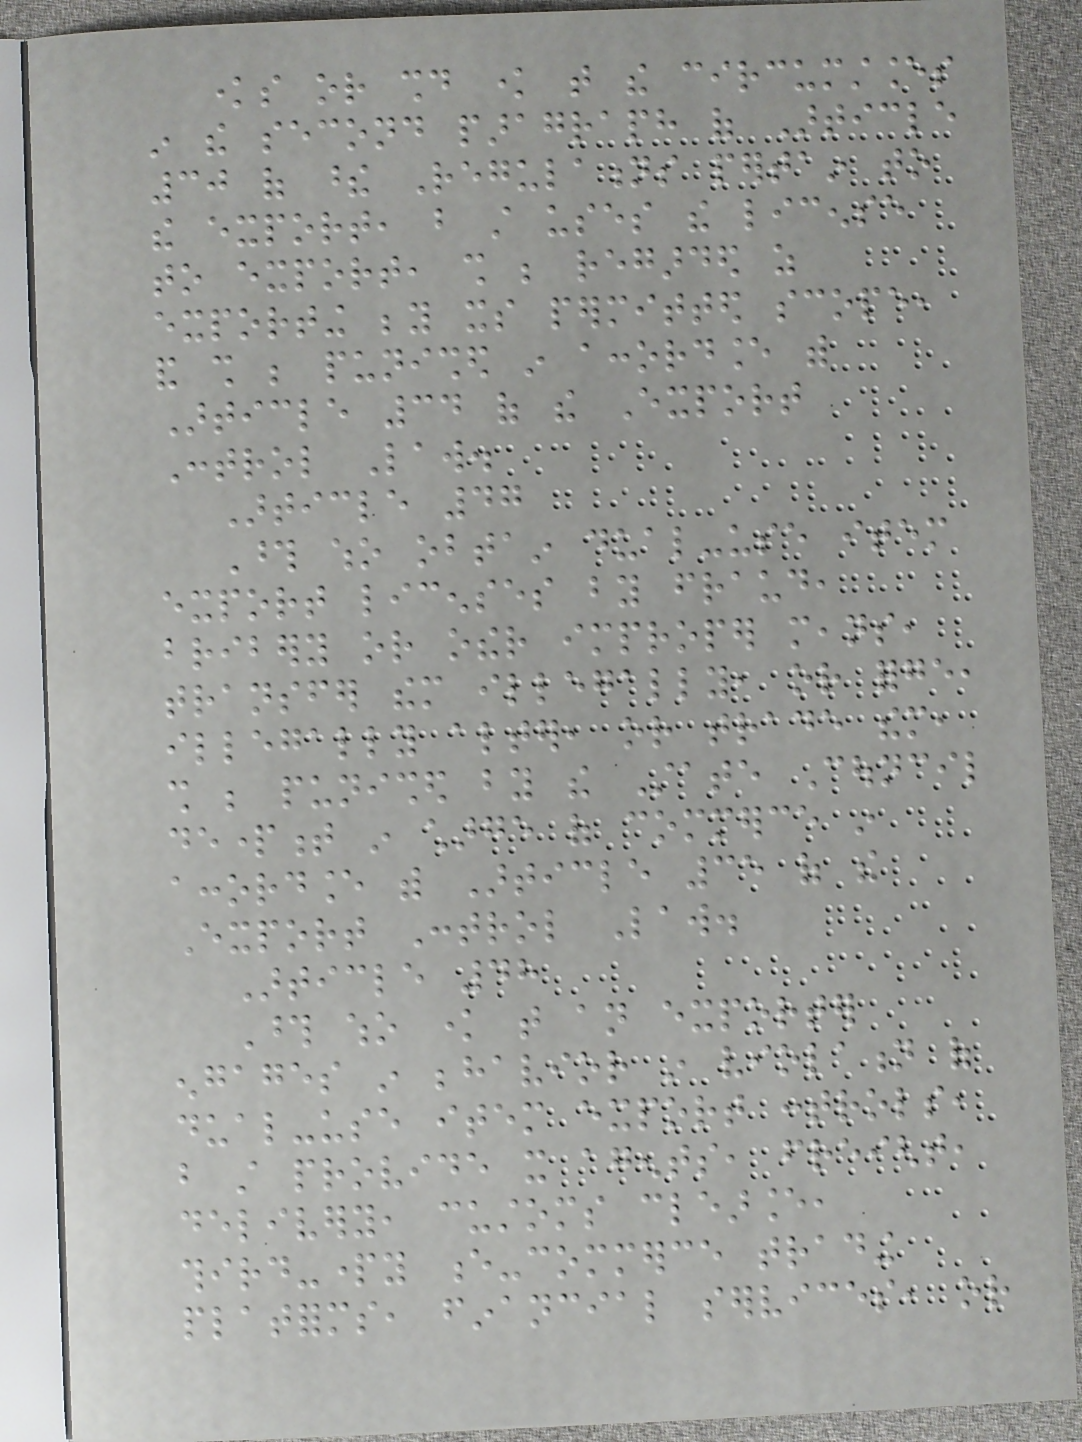knows or should know that the circumstances
in the second paragraph of Article
30 of these Regulations pertain to
the export, but still uses the license
to export, shall be regarded as
exporting beyond its permitted scope,
and shall be punished in accordance with
Article 34 of the Export
Control Law.
Article 47
Those who obtain dual-use item
export licenses by fraud,
bribery or other improper means,
transfer them illegally, or forge,
illegally alter, or trade them,
shall be punished by the State Council
department in charge of commerce in
accordance with Article 35 of the
Export Control Law.
Article 48
Those who know that an exporter
engages in behavior in violation of
dual-use item export controls,
but still provide it agents, freight,
delivery, customs clearance,
third-party e-commerce trading
platforms, financial services, or
